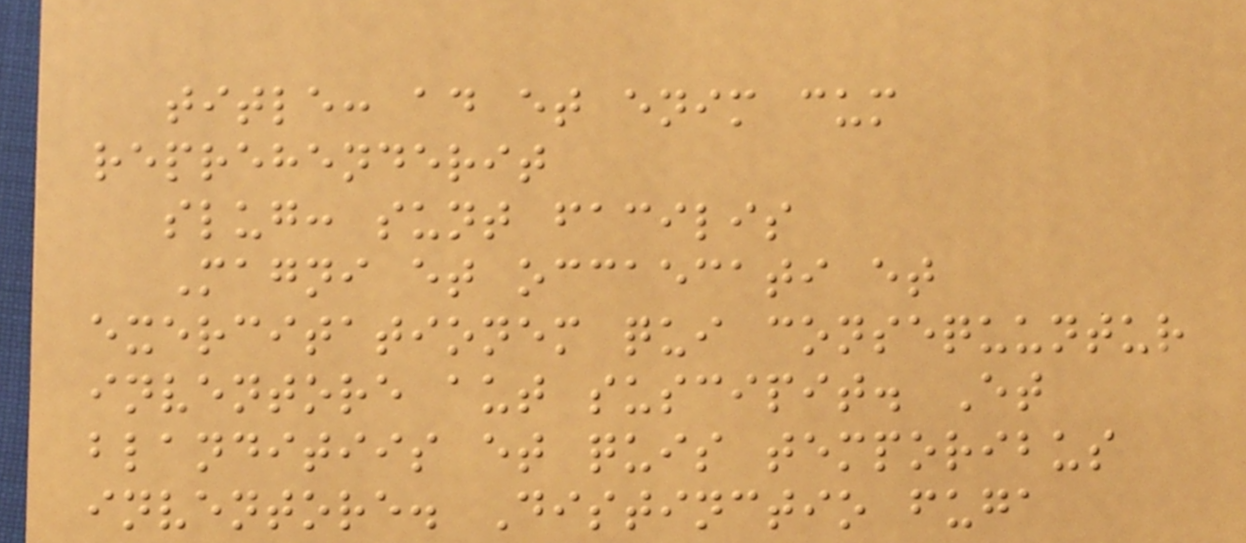title: ad et enim cum
reprehenderit
slug: sunt facilis
Magni et occaecati et
exercitationem qui consequuntur
inventore aut suscipit. Et
blanditiis et quis temporibus
inventore. Distinctio fuga
